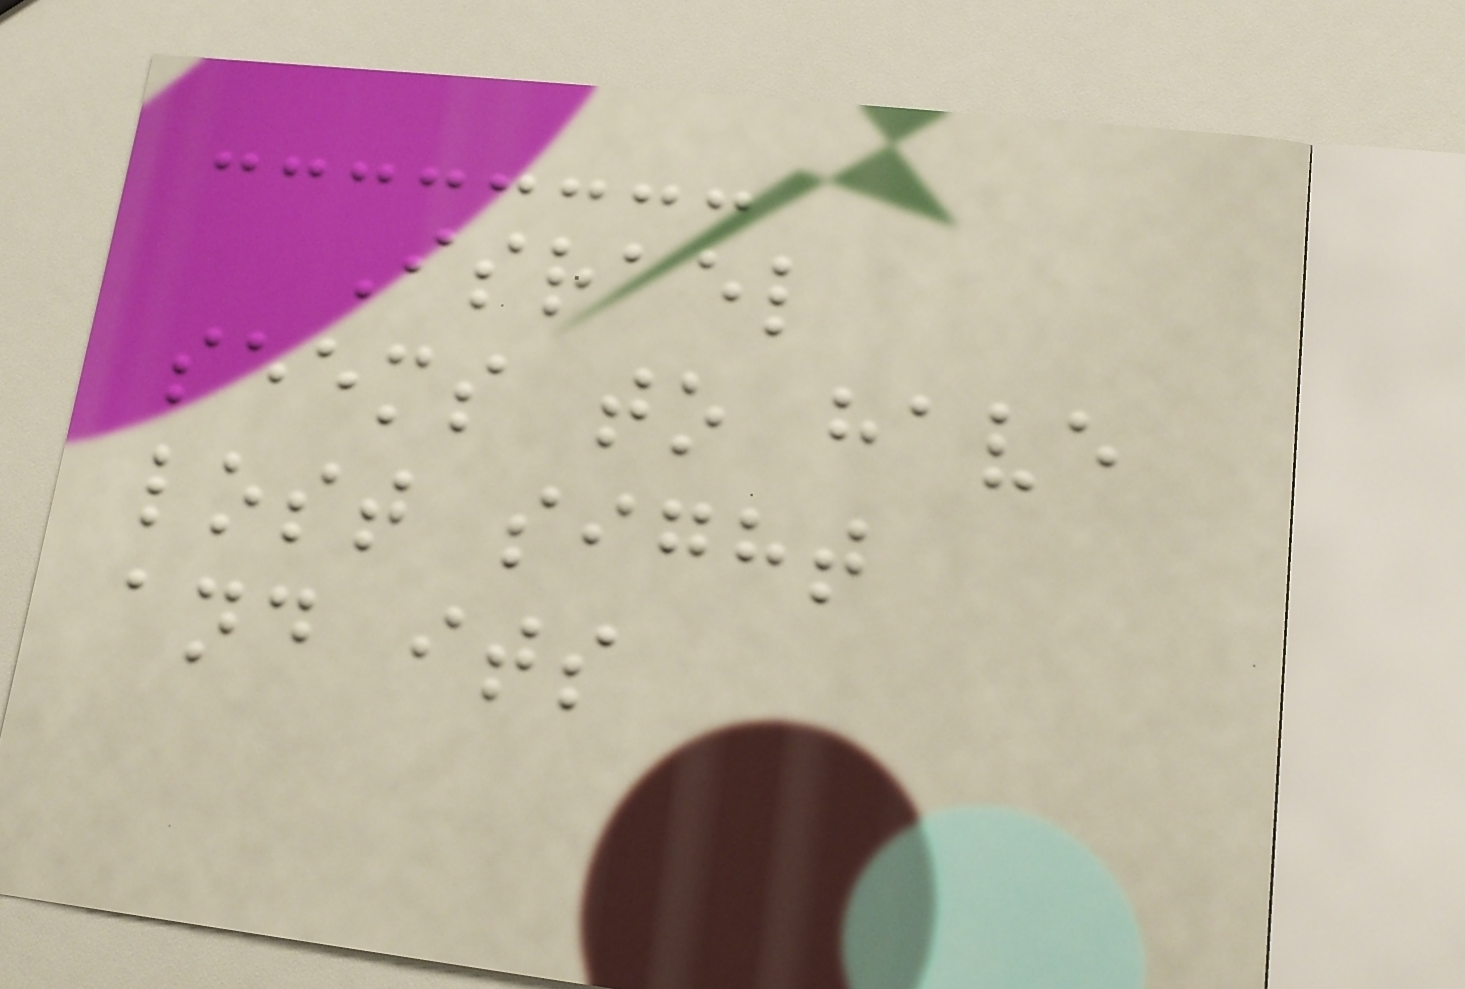Israel
seems to have
lost sight
and its
